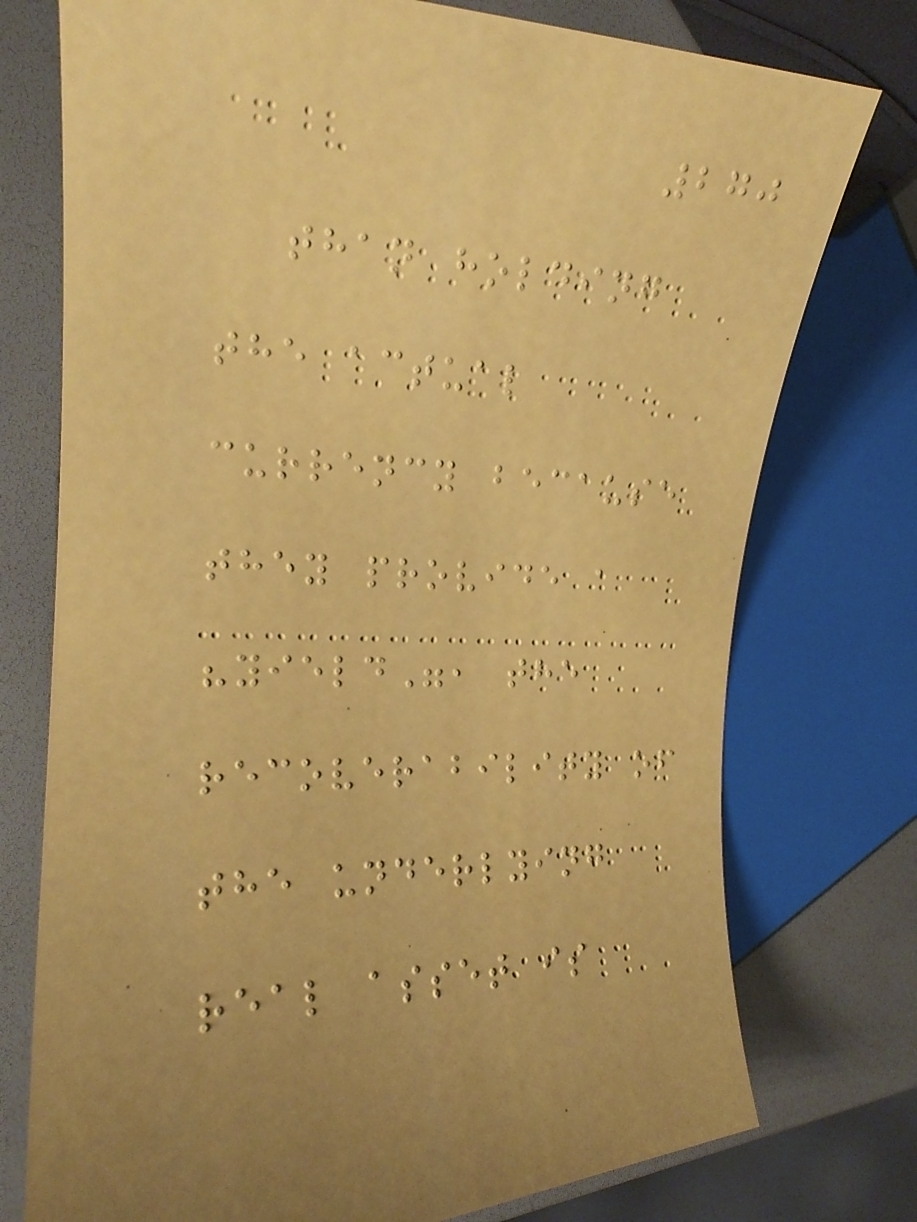270
than holding
the actual
currency because
they provide a
"yield", the
recoverability of
the underlying
real asset is
